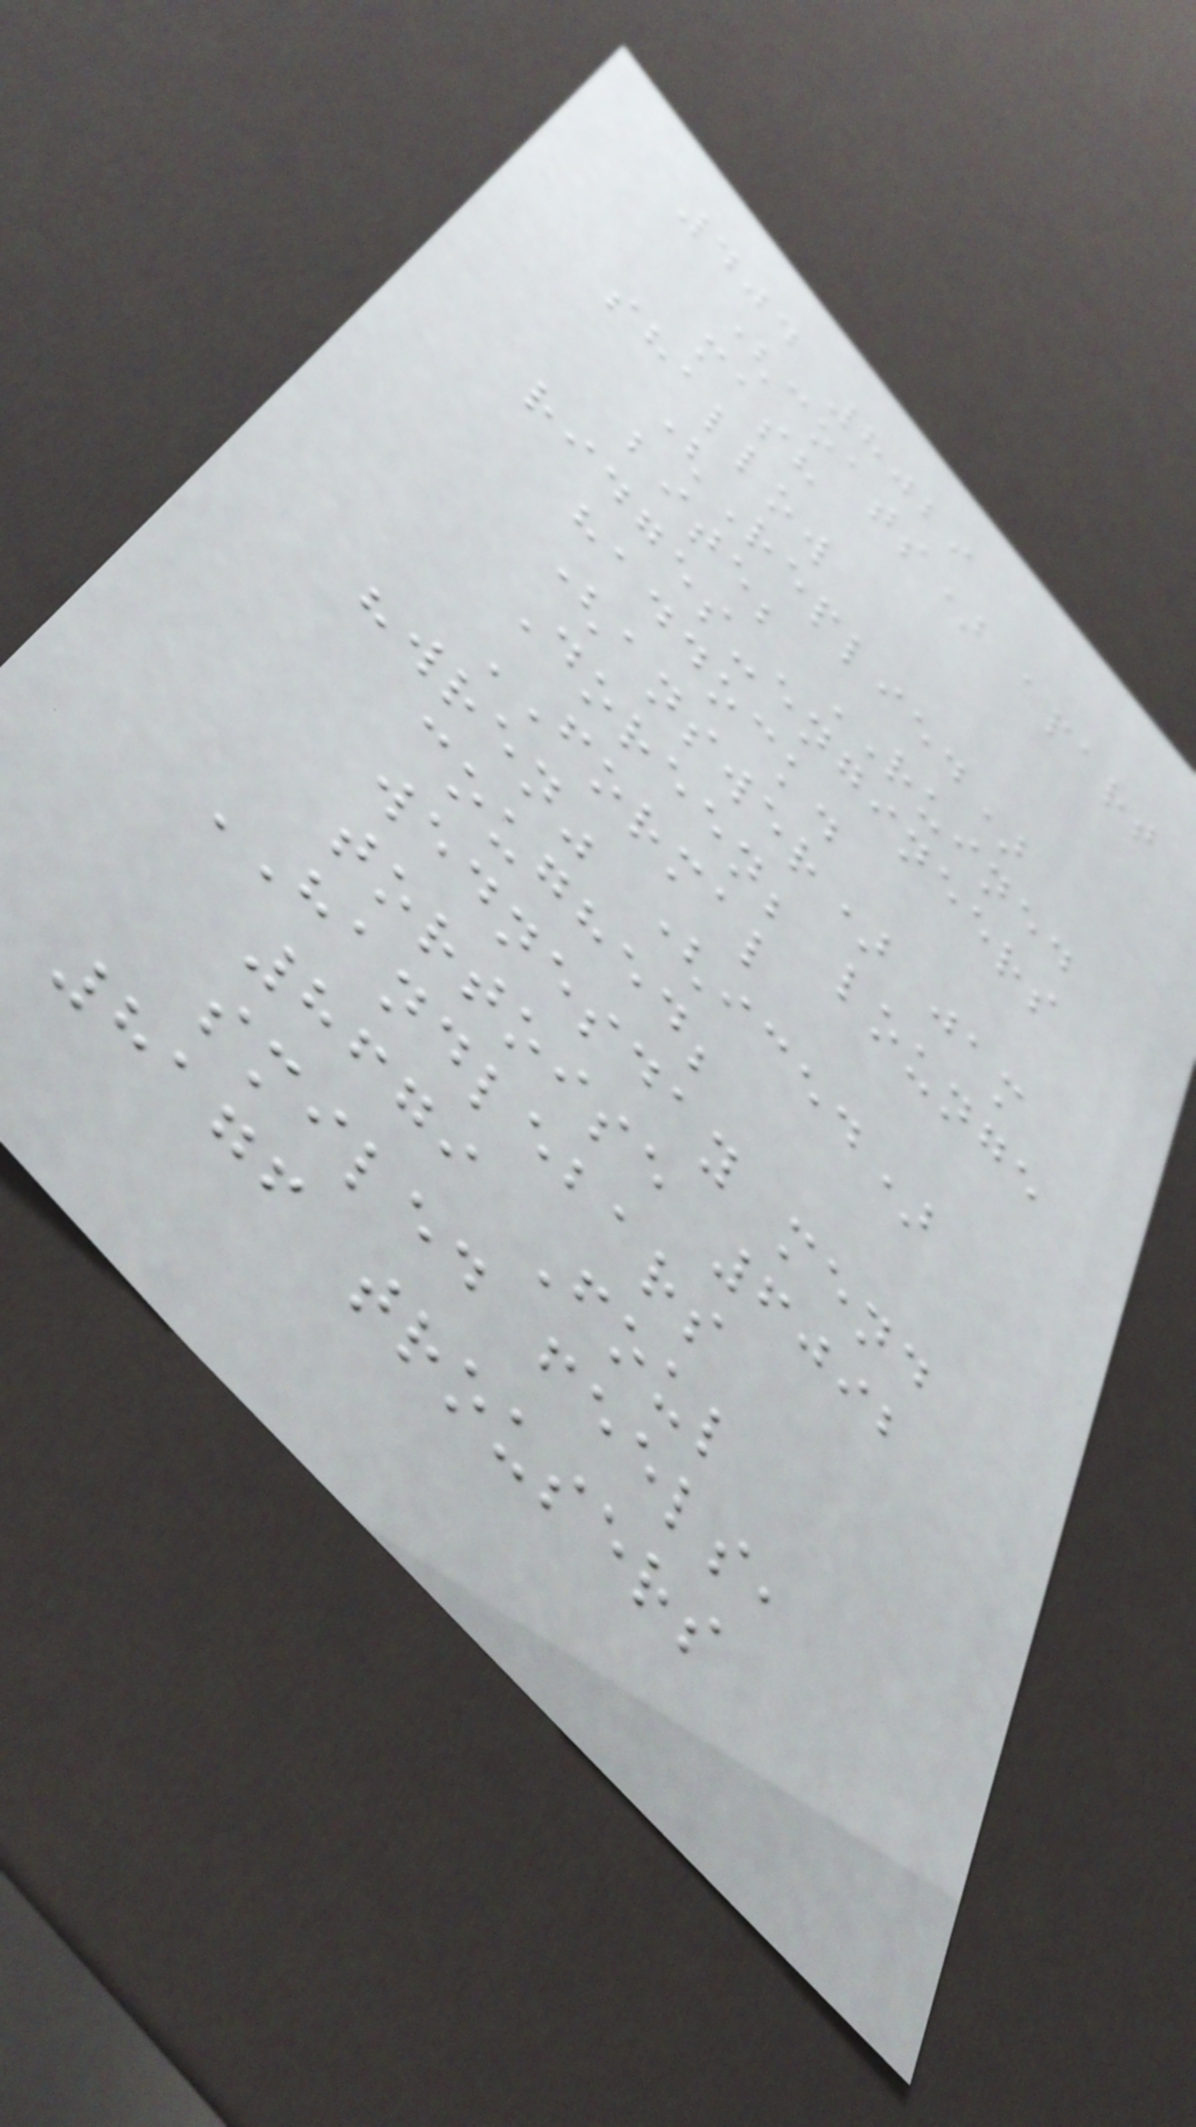404 8029
(coats) apart
mash
shallow
(Replied)
bite; RUINED
ridges-engineers
haddock.
(answer) jam
Doreen; lounge
FORMAL
"wren" (iced)
coughed;
wednesday mend
tortoise 6092
HANDLEBARS
8679 Foul
smiled feels,
8176 trousers
